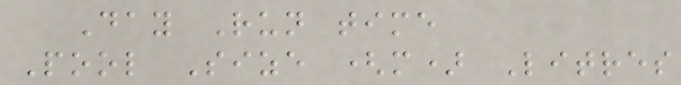Day Run time
Pool Size (m) Litres
